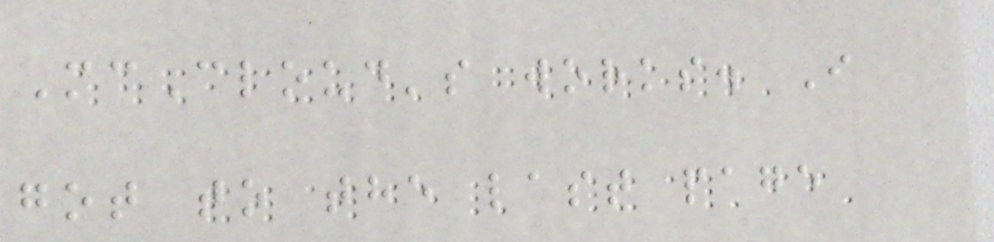McCloud's works. I
got to the last page
